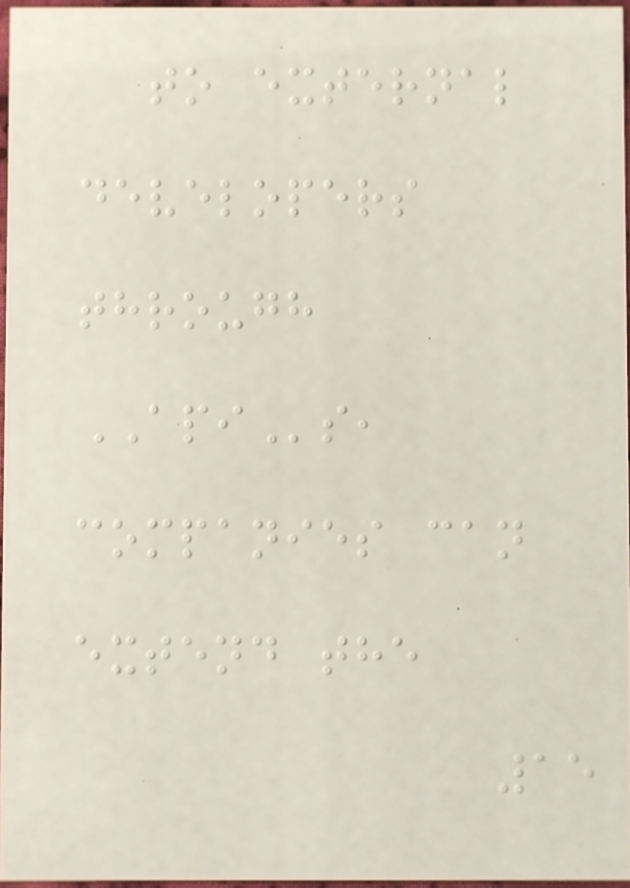to external
developers
through
APIs,
companies can
extend the
15
